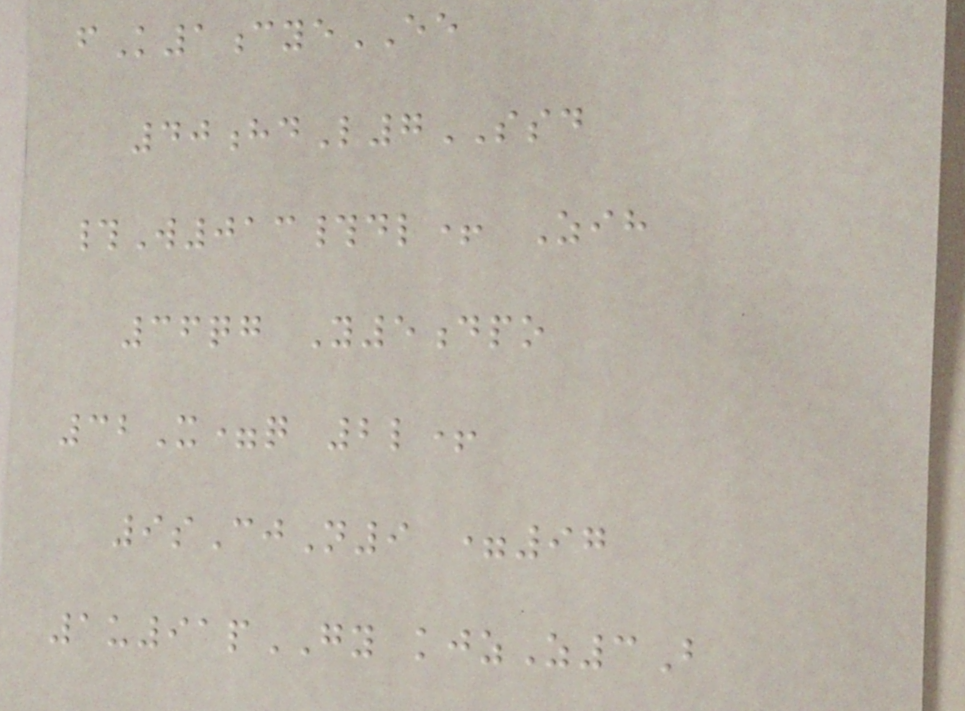fK1cyeEE
40hdL7SSD
#W013#dl+ Zih
36qg Y5dpo
32X=q 2l+
9sCjN9 =97
1u91pGY kjzZ3B
